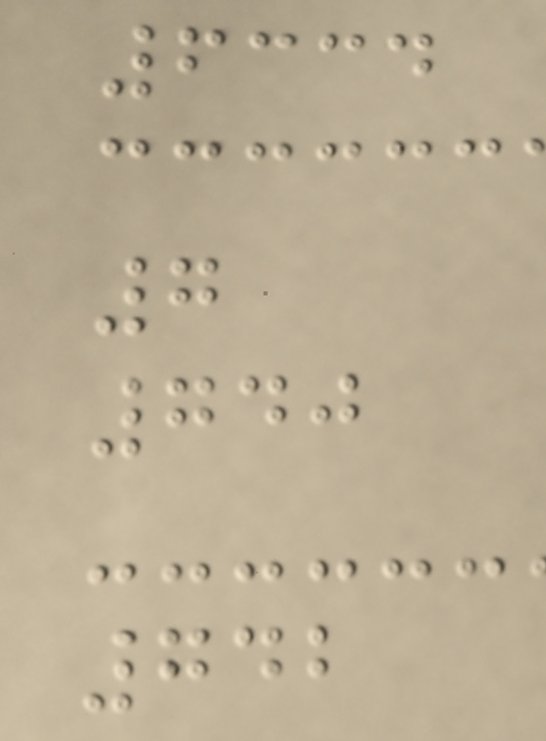6334
7
740
742
